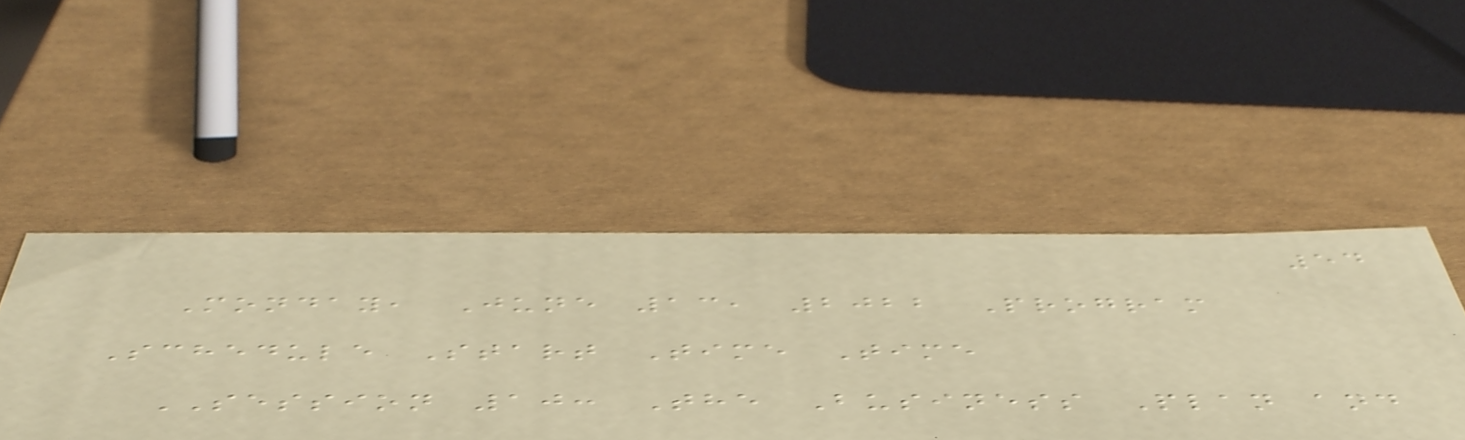54
Monday, June 13, 2022 Program
Schedule Start Time Time
SESSION 10: The Business Plan and
